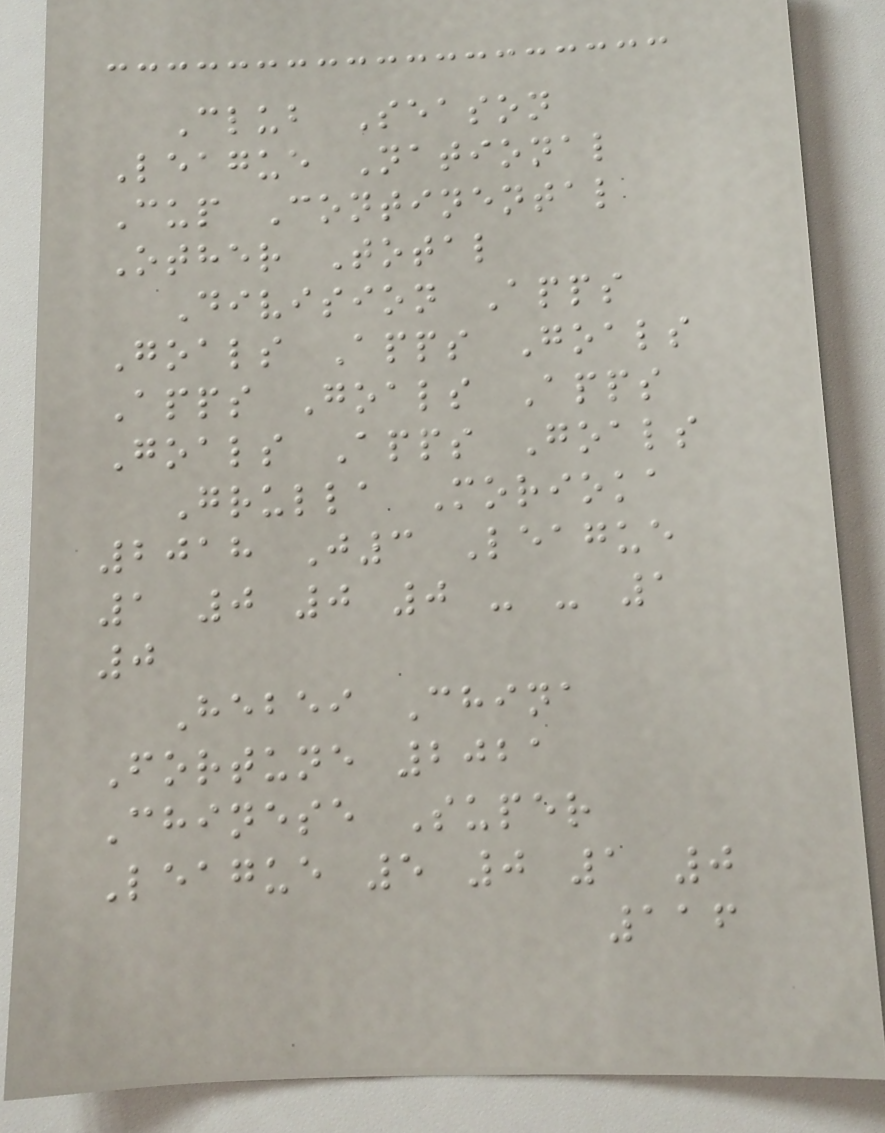Club Season
League National
Cup Continental
Other Total
Division Apps
Goals Apps Goals
Apps Goals Apps
Goals Apps Goals
Grulla Morioka
2018 J3 League
1 0 0 0 - - 1
0
Hebei China
Fortune 2021
Chinese Super
League 5 0 1 0
116
